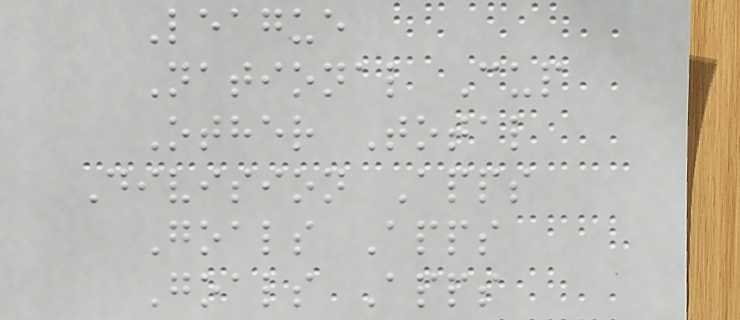League
National Cup
Other Total
Division Apps
Goals Apps
Goals Apps
